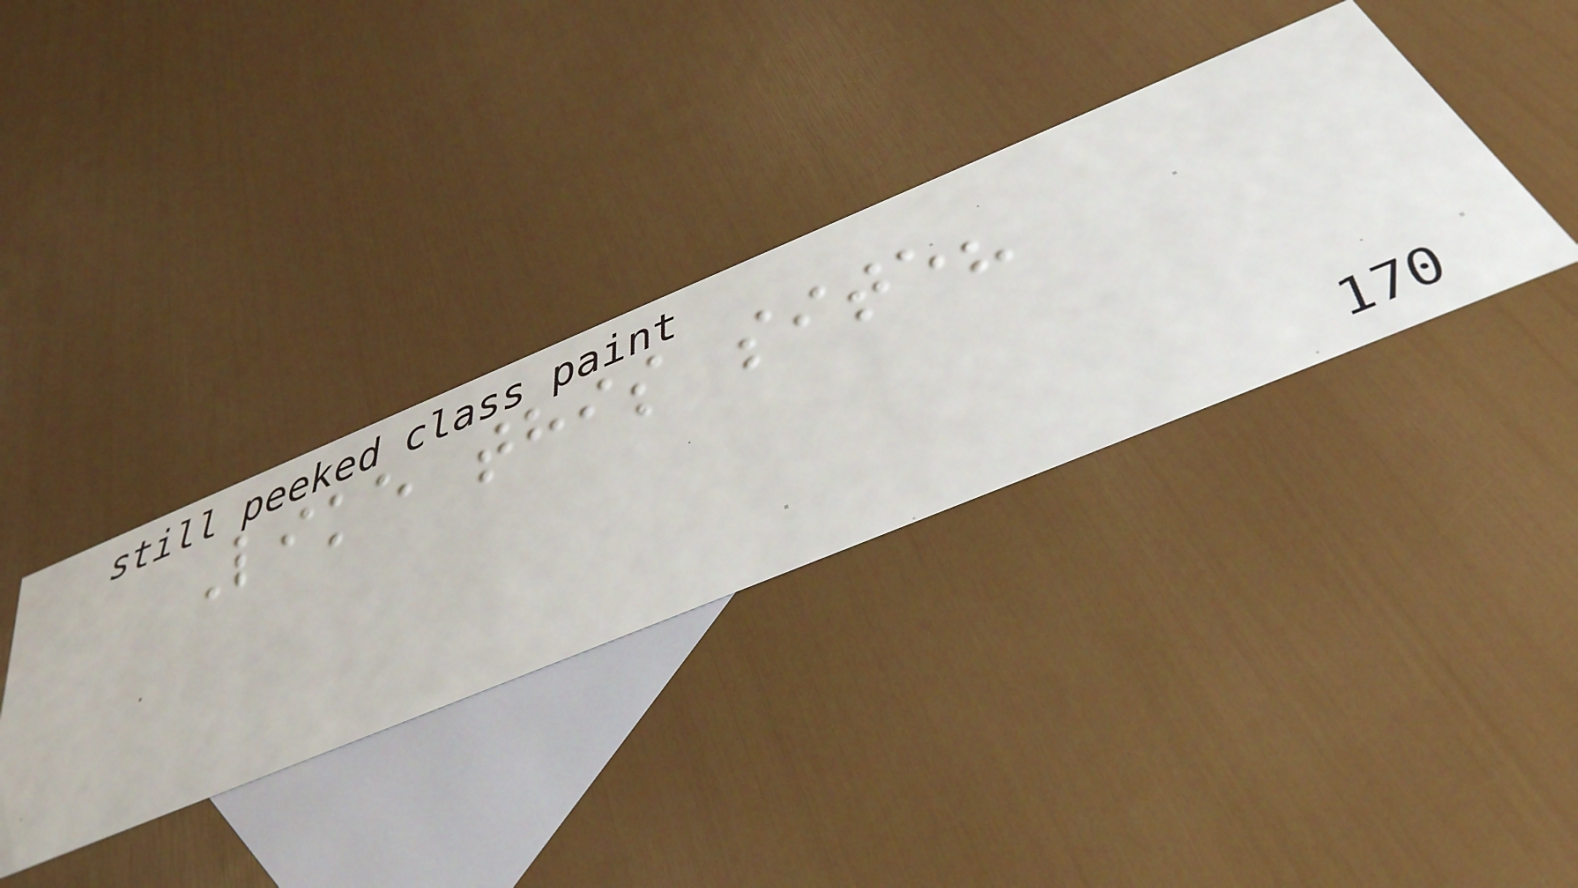Like this site?
